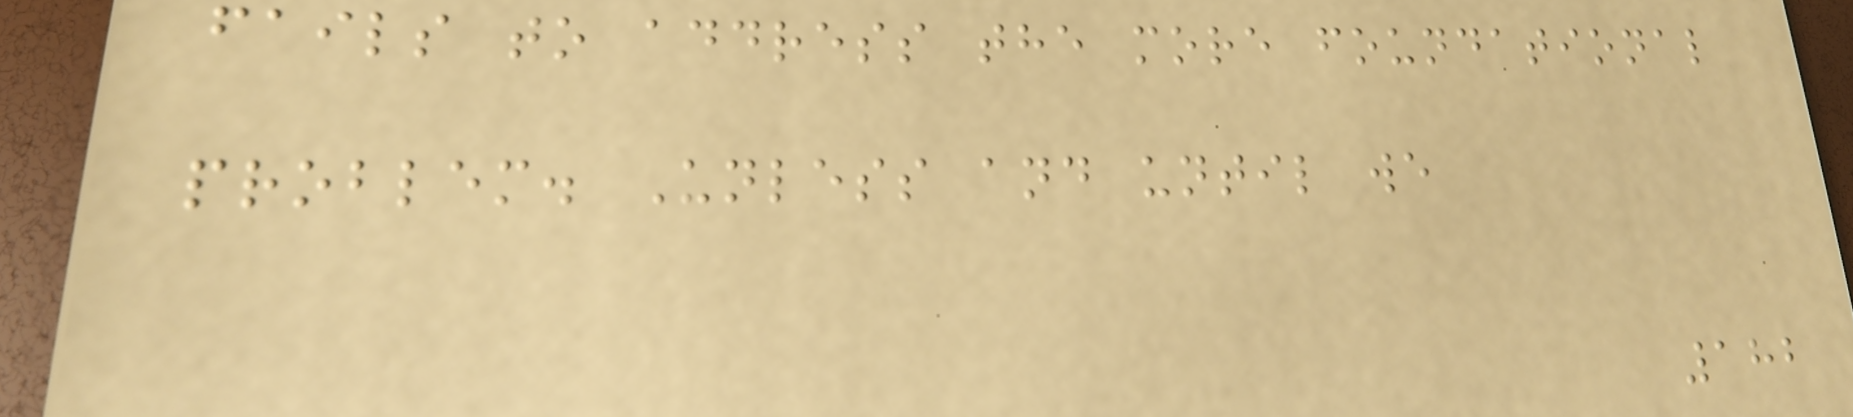fails to address the more foundational
problem. Unless and until we
182
